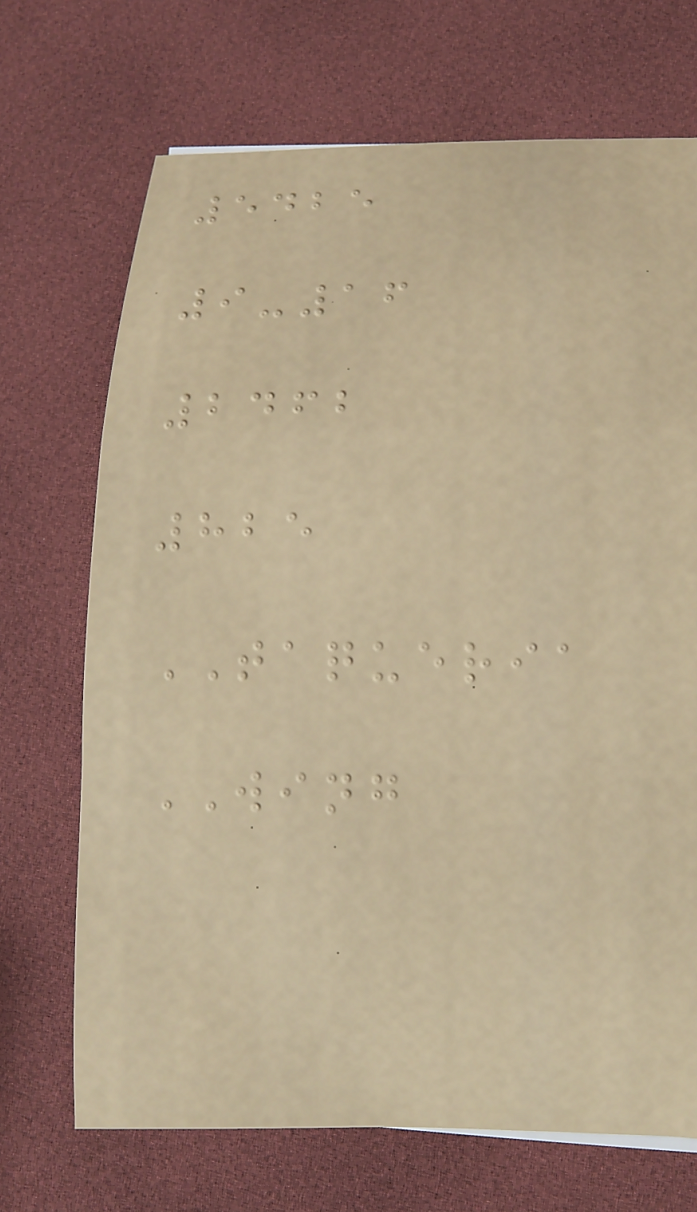5425
9-16
2462
825
TAQUERIA
WING
